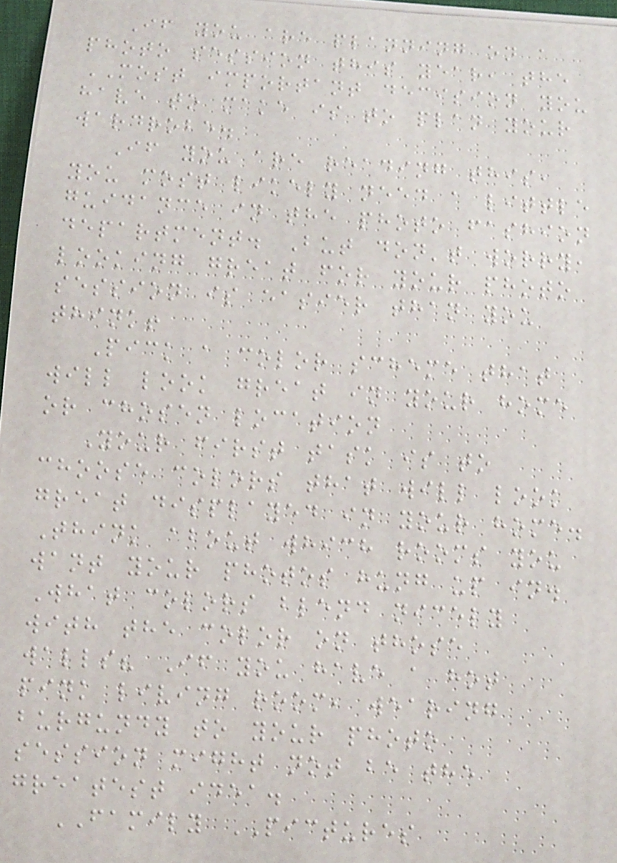If you are planning on a
photo session this year, the
MOST important decision you
have to make is to plan your
wardrobe.
If you are reading this,
you most likely need a little
guidance in the photo fashion
department. But don't worry,
looking great for your photo
session is easier than you
think!
Pick a color scheme that
will look great in your home
or chosen location
Your first task is to
choose colors that will look
great displayed in your home.
Think about which rooms you
want your photos hung up in.
What colors blend nicely
with the color on those
walls? If you have a hot
pink living room, wearing
burgundy to your photo
session might not be the
greatest idea.
FAMILY PICTURES
